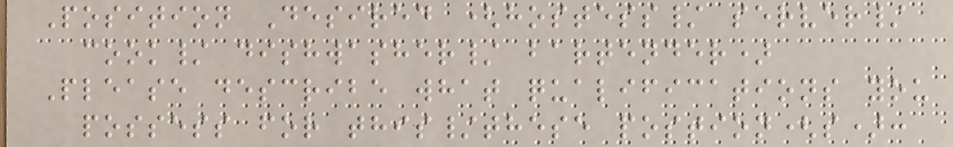Position Desired (hostess/ server/
cook/ dishwasher/ bartender)
Please describe what qualifications you
possess for this/these postion(s):
